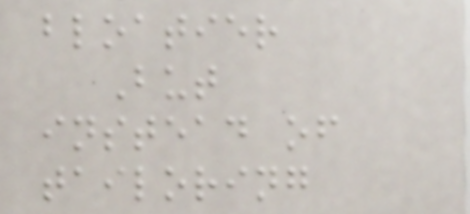bloatier
But
instead of
tailoring
